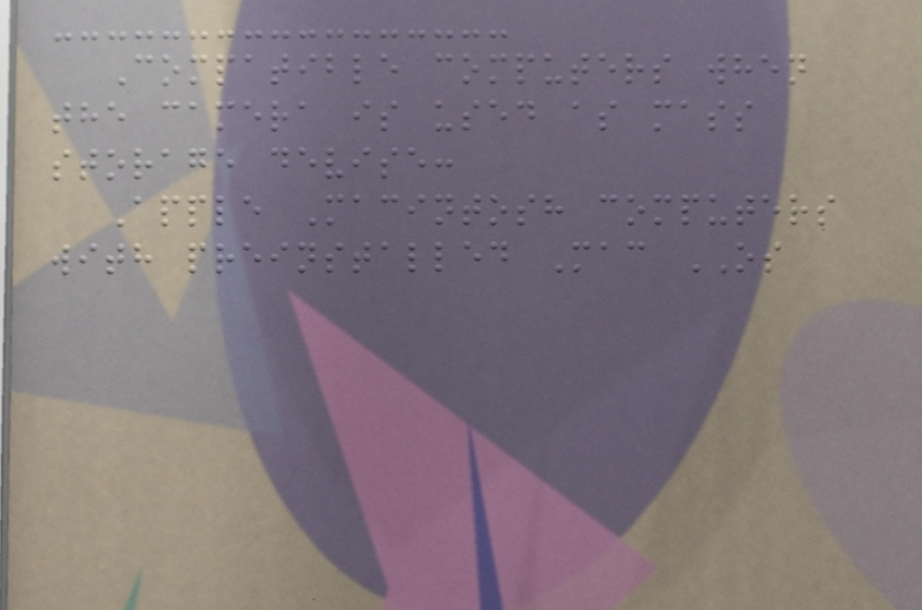Compatible computers when
the camera is used as mass
storage devise:
Apple Macintosh computers
with preinstalled Mac OS
